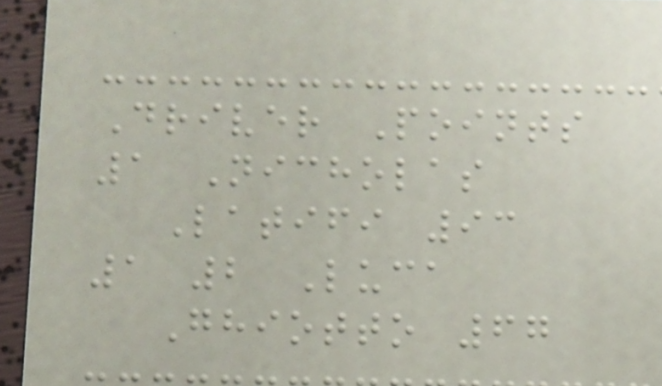Driver Points
1 Nicholas
Latifi 93
1 2 Luca
Ghiotto 67
